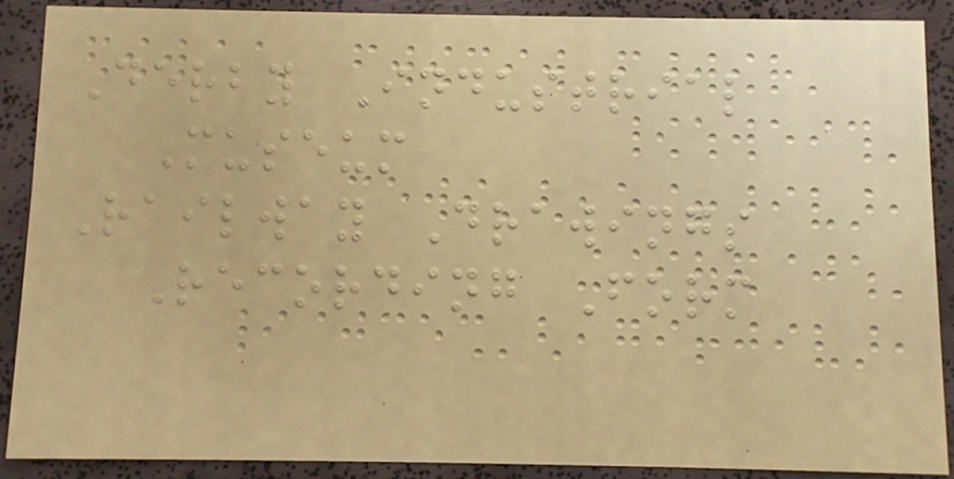Derby Industrial
Museum
Railway Drawings
Recording Form
